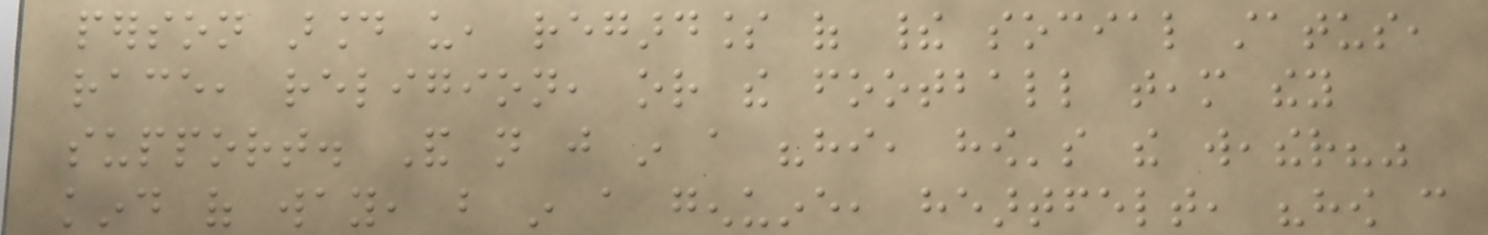person around us, regardless of their social status,
race, religion, or the football team they
support. And not just in a "hi, how's the weather?"
kind of way, but in a genuine, heartfelt, "how can
